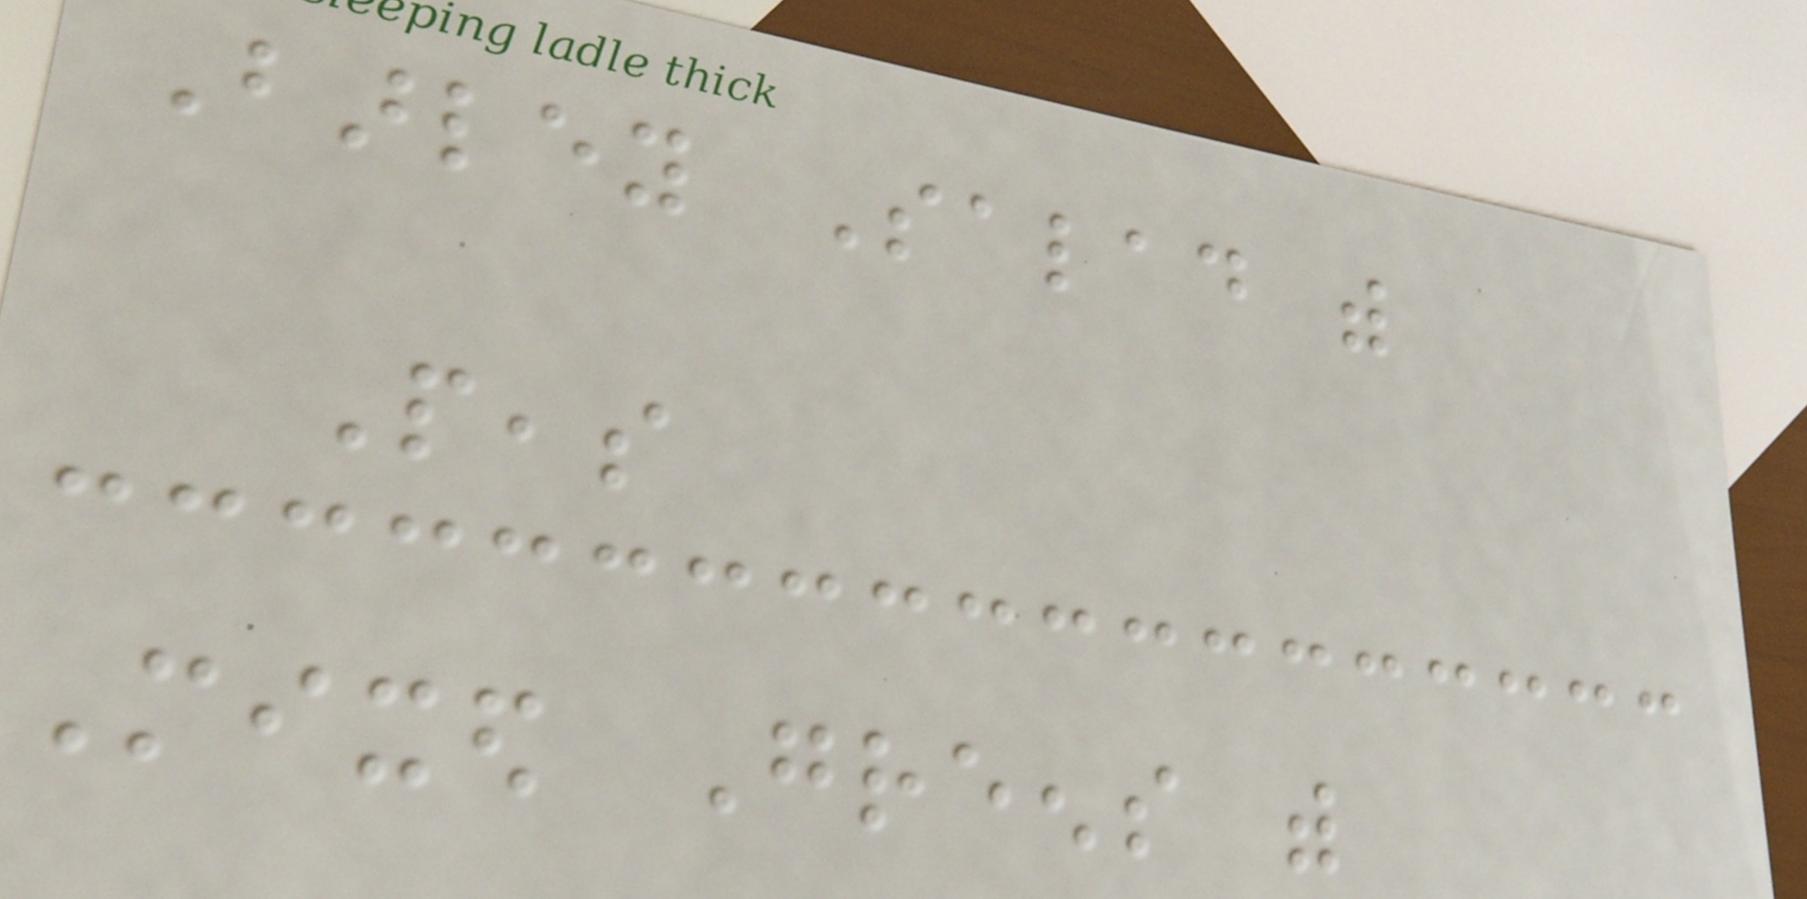Barley Salad with
Peas
Mixed Greens with
